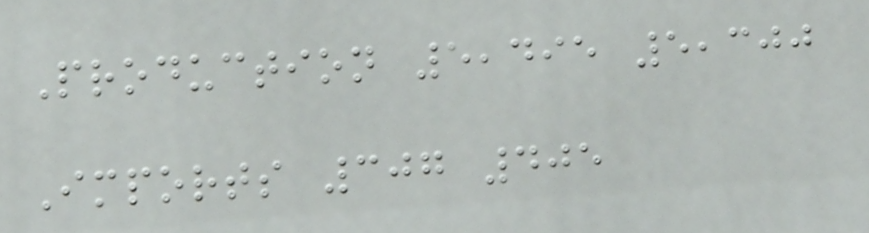Production 5,495 5,300
Imports 307 405
